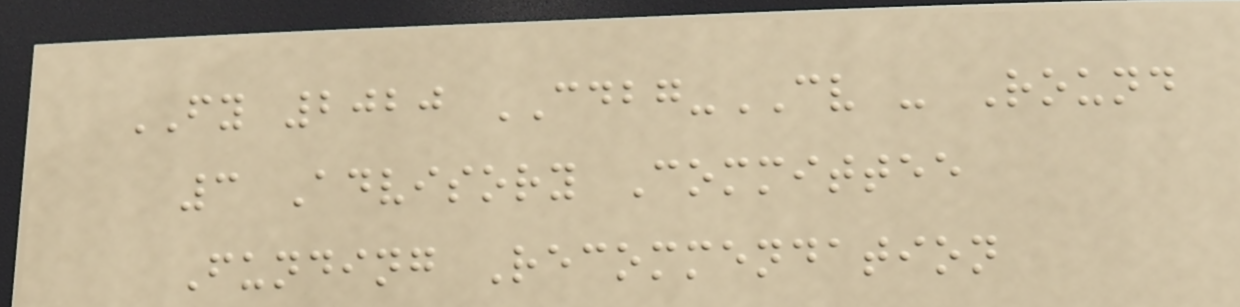FY 2020 CDBG-CV - Round
3 Advisory Committee
Funding Recommendation
